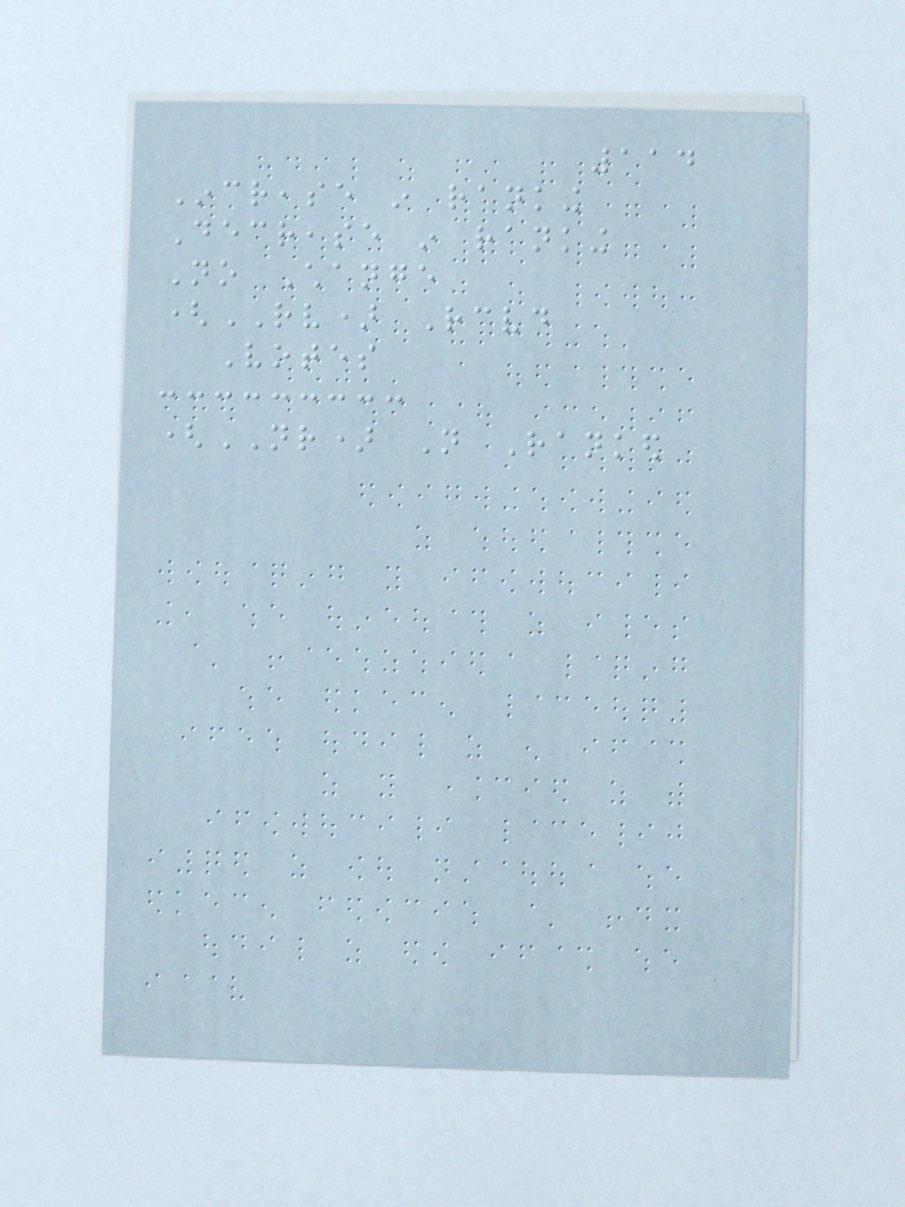114
Increase in ranking
Decrease in ranking
No Change
(RV) Received
Votes
(NR) Not Ranked
